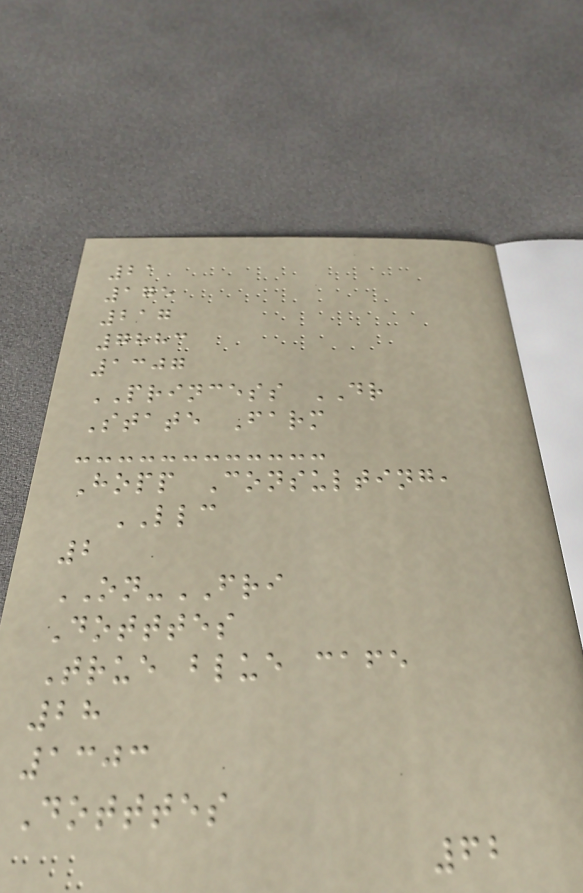21
175
217
7883
1307
PRINCESS DR
State Farm
Hopp Consulting,
LLC
2
ON-FRI
Dotttes
True blue cafe
28
1303
Dotttes
62
